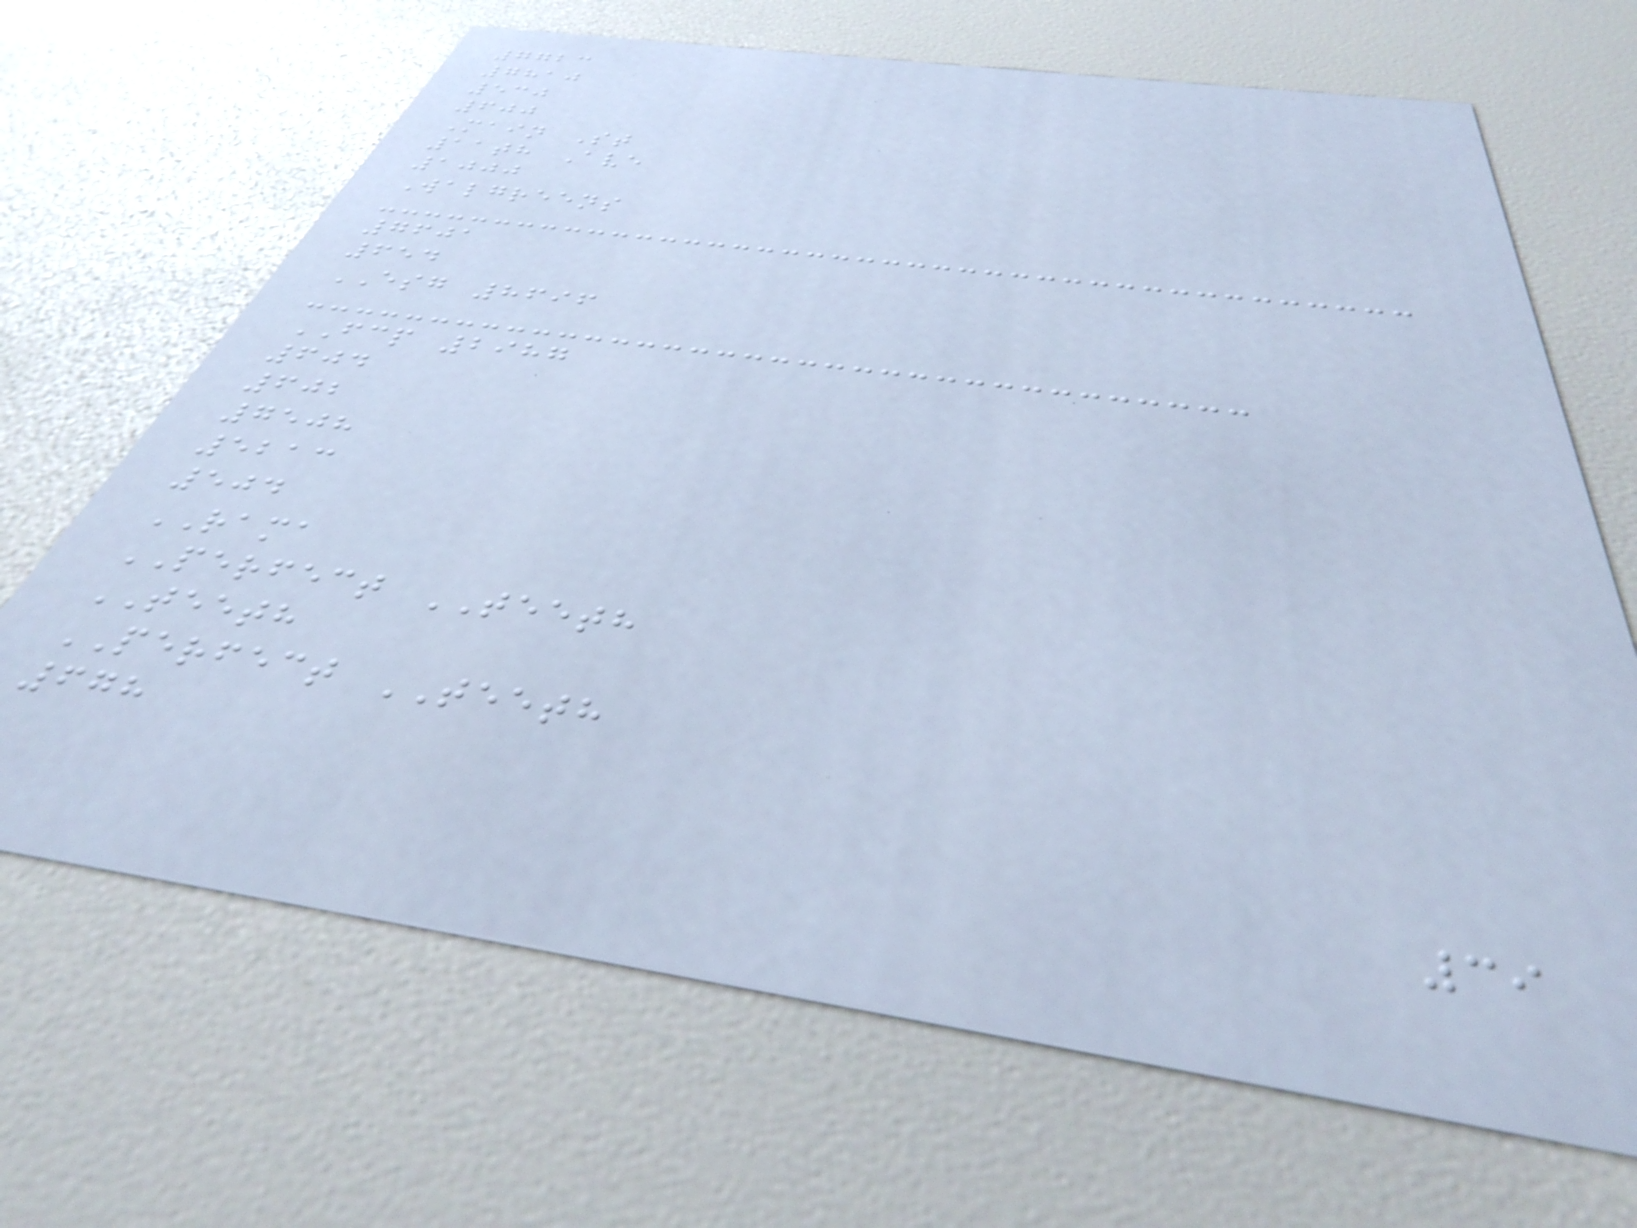7723
7810
530
600
Main St
11th Ave
1000
Walgreens
7601
654
ESG 8696
FCP 2987
604
602
7508
5213
504
RAMA
PERFECT TEETH
TEETH
PERFECT TEETH
678
39
